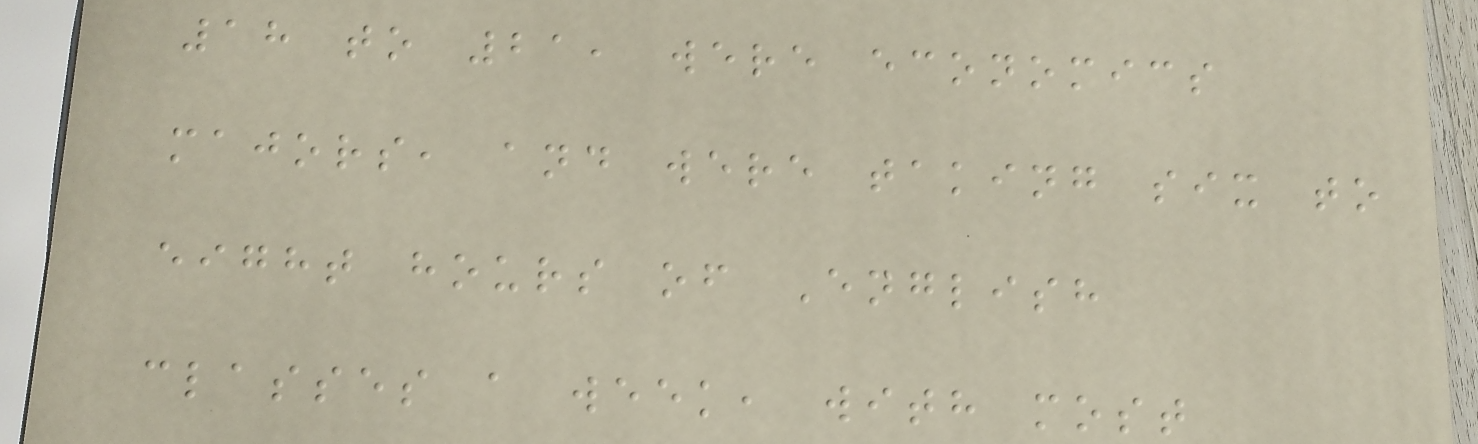18 to 21, were economics
majors, and were taking six to
eight hours of English
classes a week, with most
